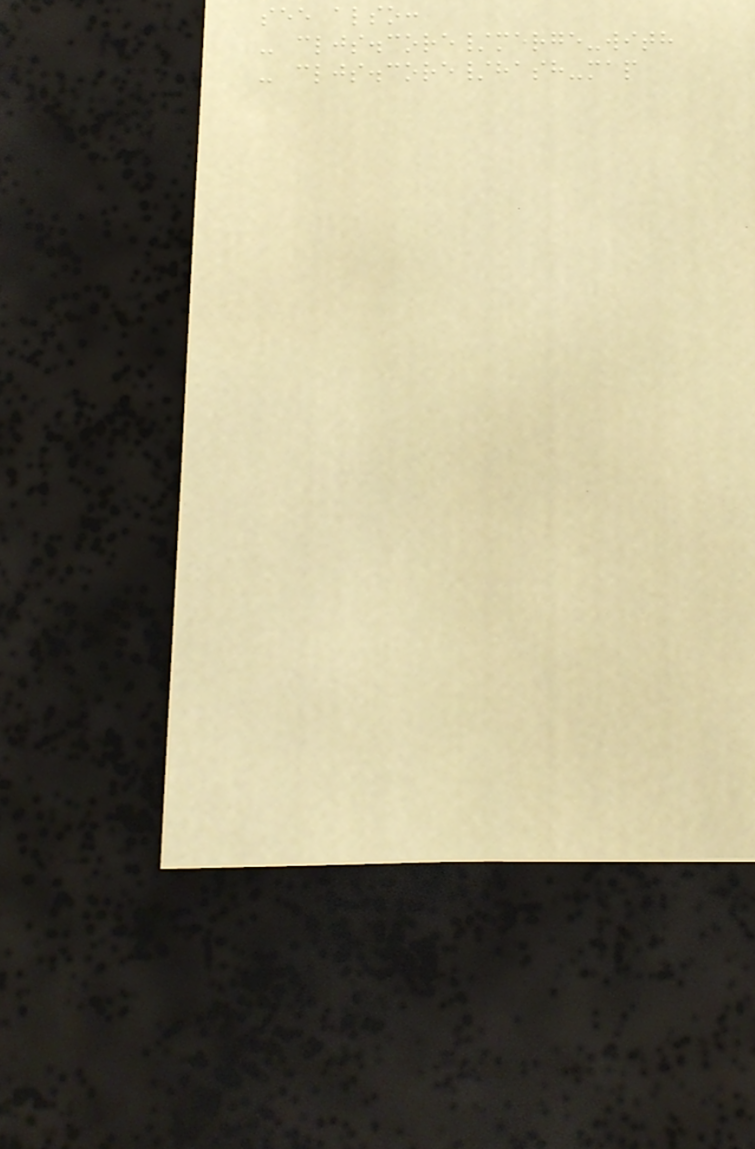see also:
- cljs.core/merge-with
- cljs.core/hash-map
